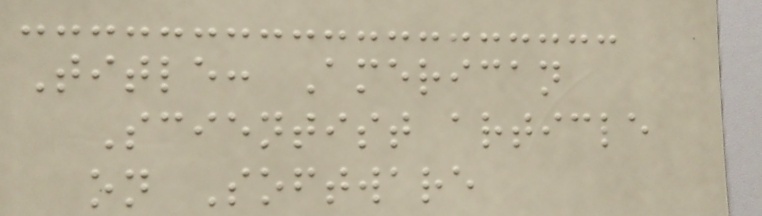Title: American
Scientist article
on Software
